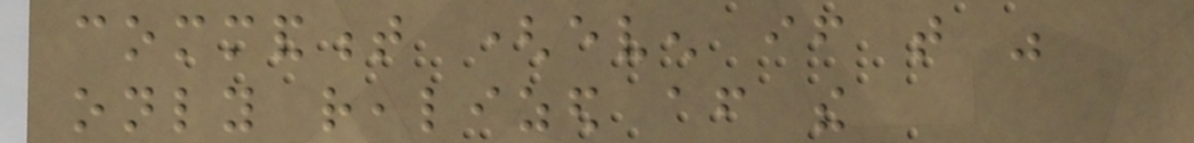commandment (even if that was
only realized after the
